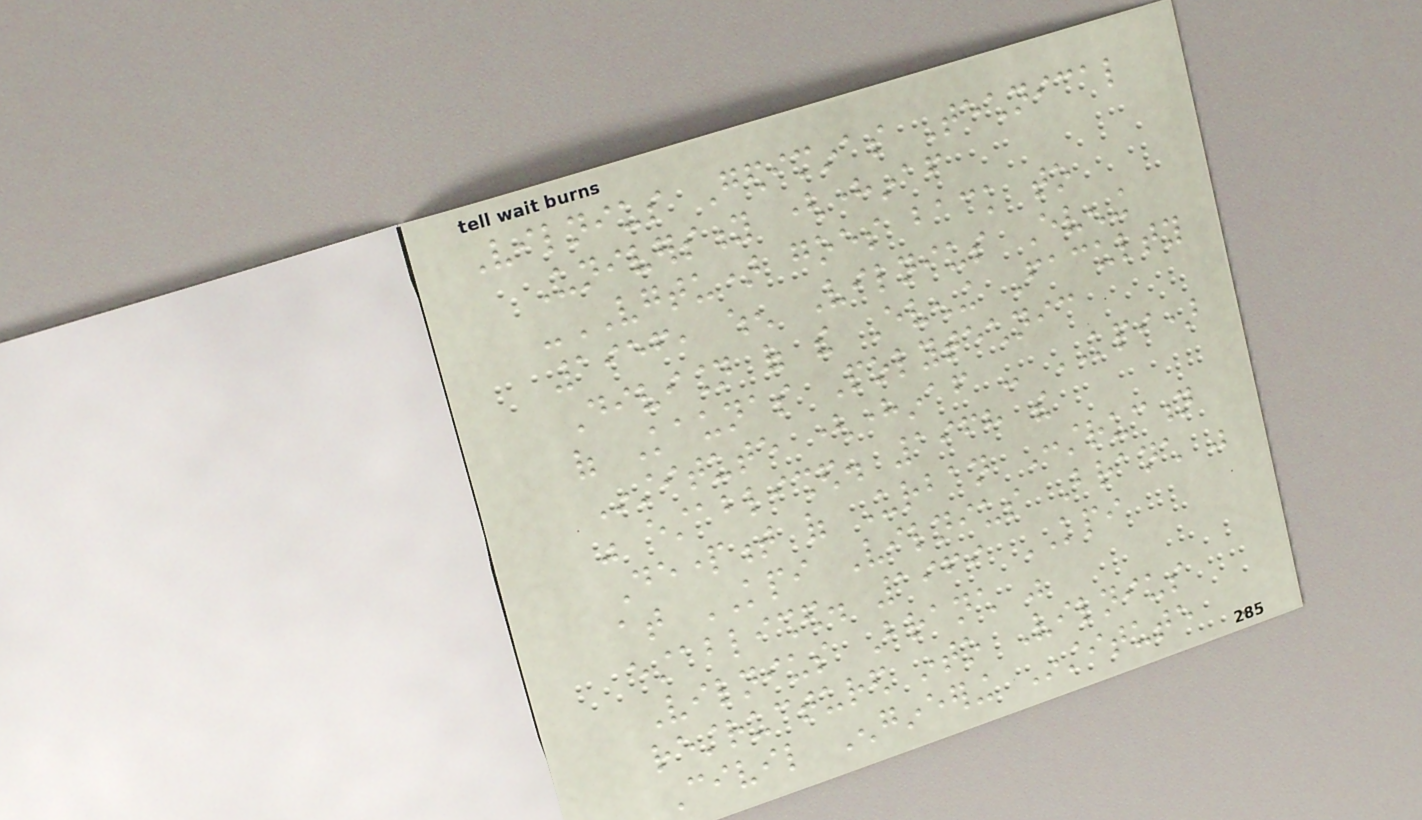Vilnius Gediminas Technical
University (hereinafter
-VGTU) goes back to
1956, when Vilnius Evening
Division of the Evening Faculty
of Kaunas Polytechnic
Institute (hereinafter - KPI)
was established. 1968 the
Department of Urban Construction
at KPI Vilnius Branch was
established. 1969 KPI
Vilnius Branch was
restructured into Vilnius
Civil Engineering Institute
